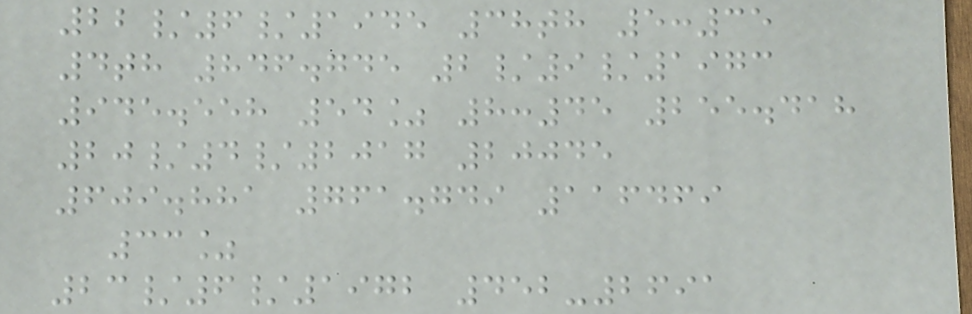22/6/1945 38th 5:35
4th 846.745 2/9/1973
945.558 54% 8:45 255.418
20/4/2017 20045
609.881 761.749 116469
33%
23/6/1972 452-2691
